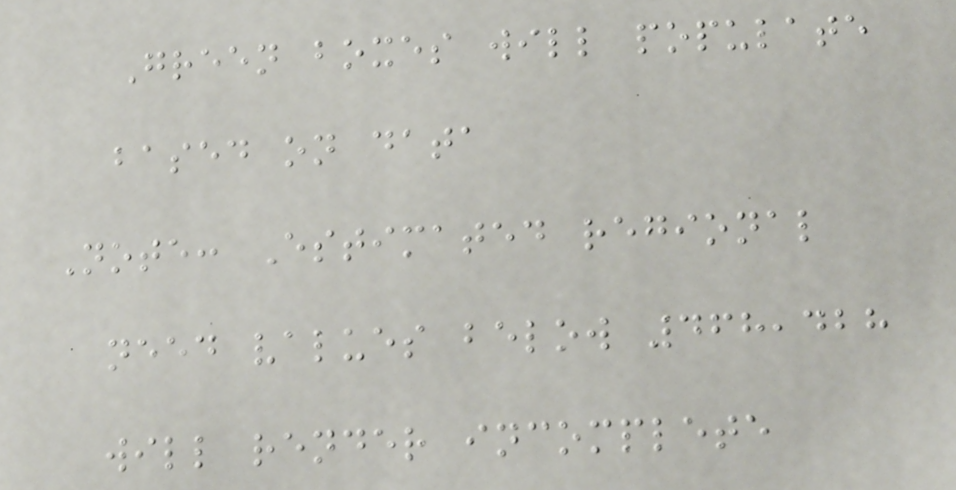Green boxes will populate
based on data
Note: Estimated regional
need values below 468,428
will render incomplete
